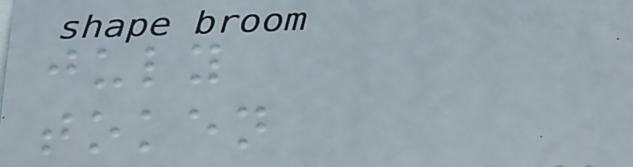july
token
